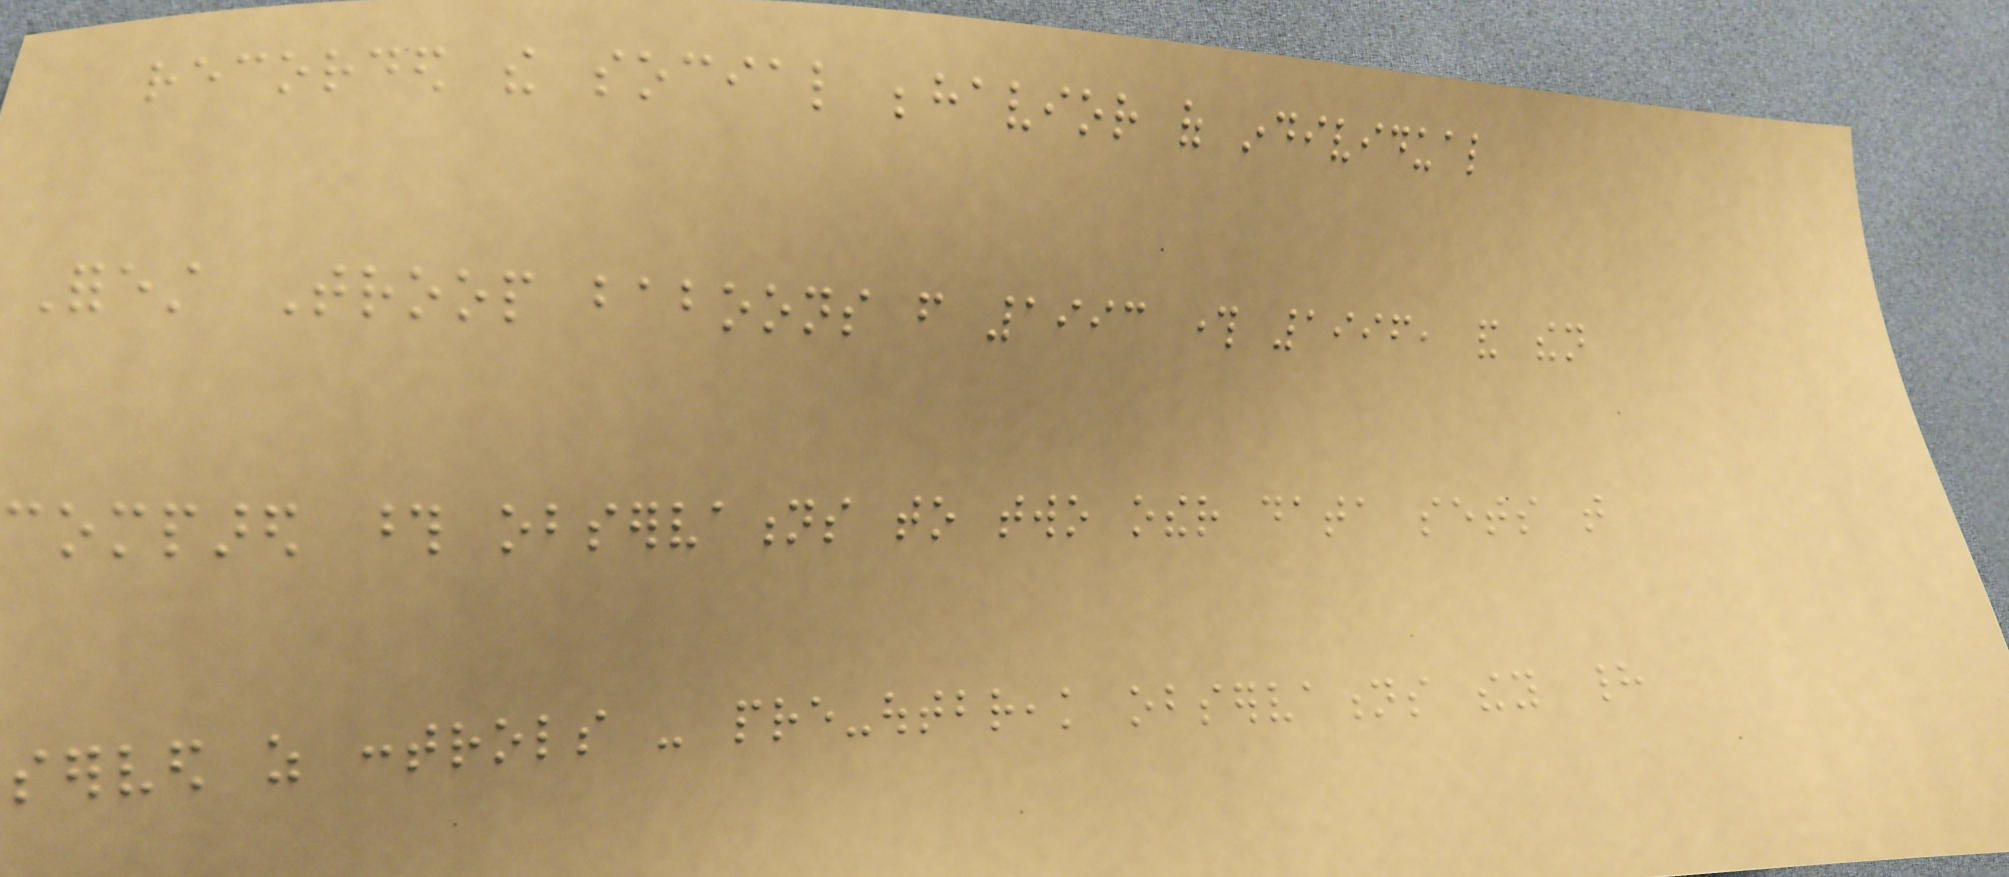recorded the social behavior of individual
Forest Troop baboons from 1993 through 1996, and then
compared those observations to two other data sets that
served as controls - pre-outbreak observations they had
